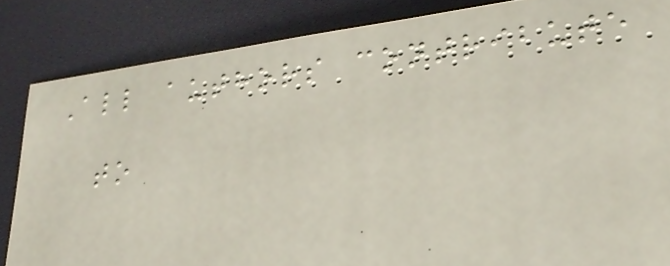All authors contribute
to
